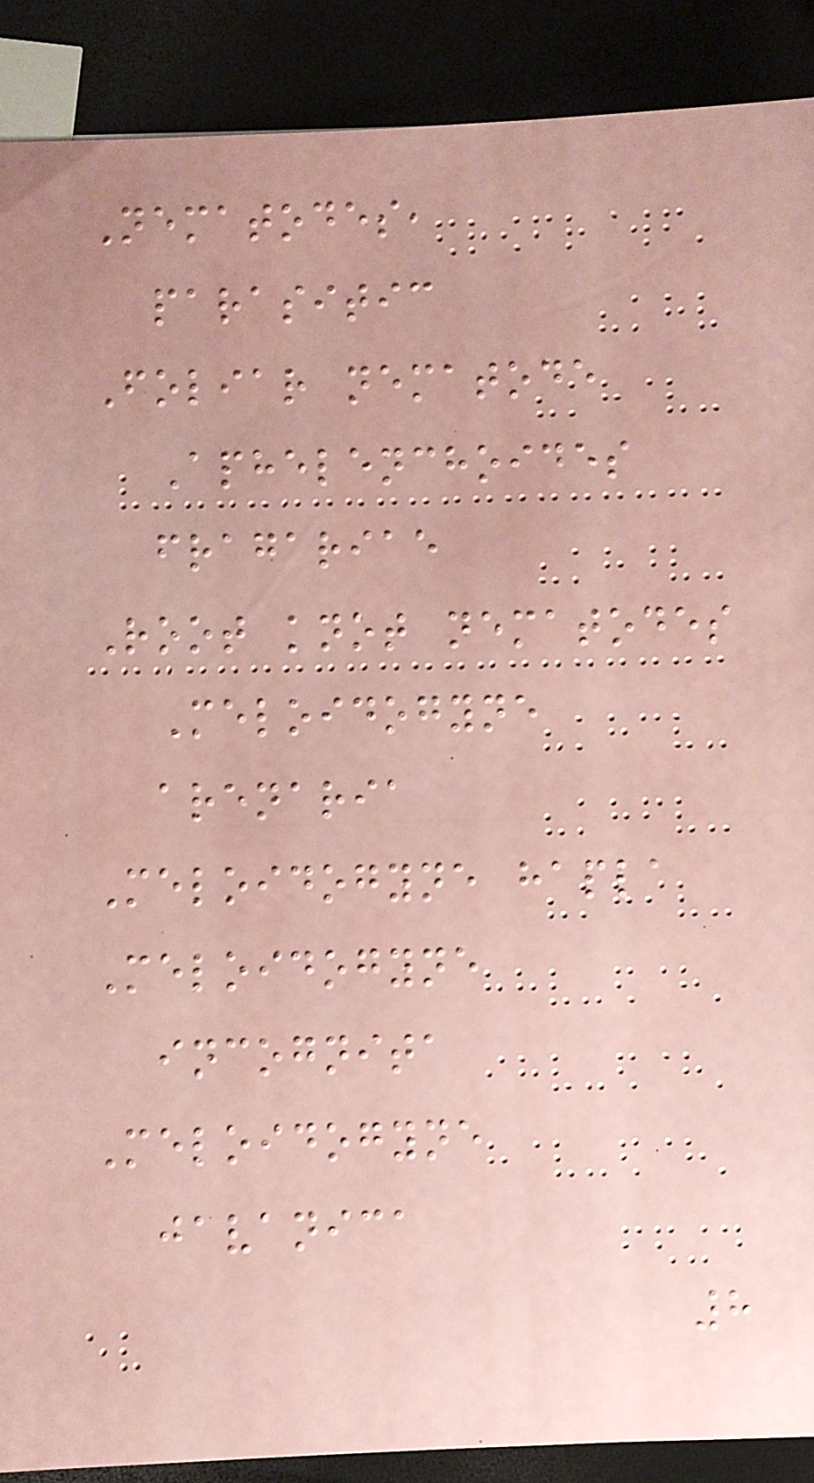Nematodes,
parasitic
Foliar nematode
Aphelenchoides
fragariae
Root knot nematodes
Meloidogyne
arenaria
Meloidogyne hapla
Meloidogyne
incognita
Meloidogyne
javanica
8
